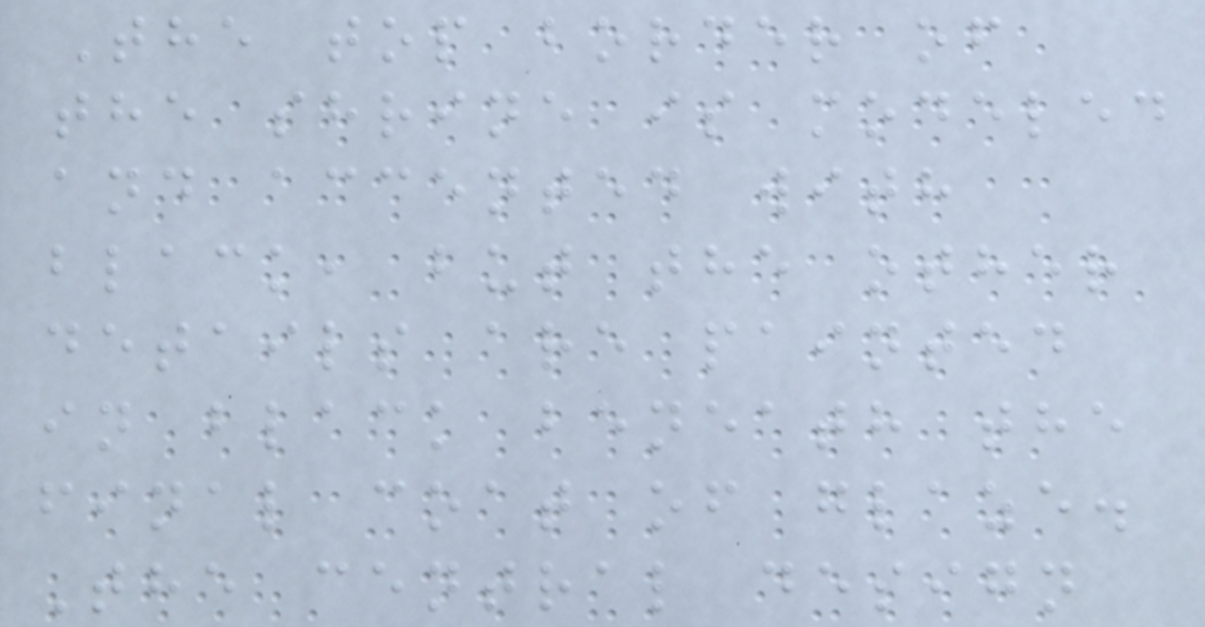The top border of
the shrine is modeled
and accented with
black, but the other
details are painted
in black beneath the
final coat of glaze.
The central design
